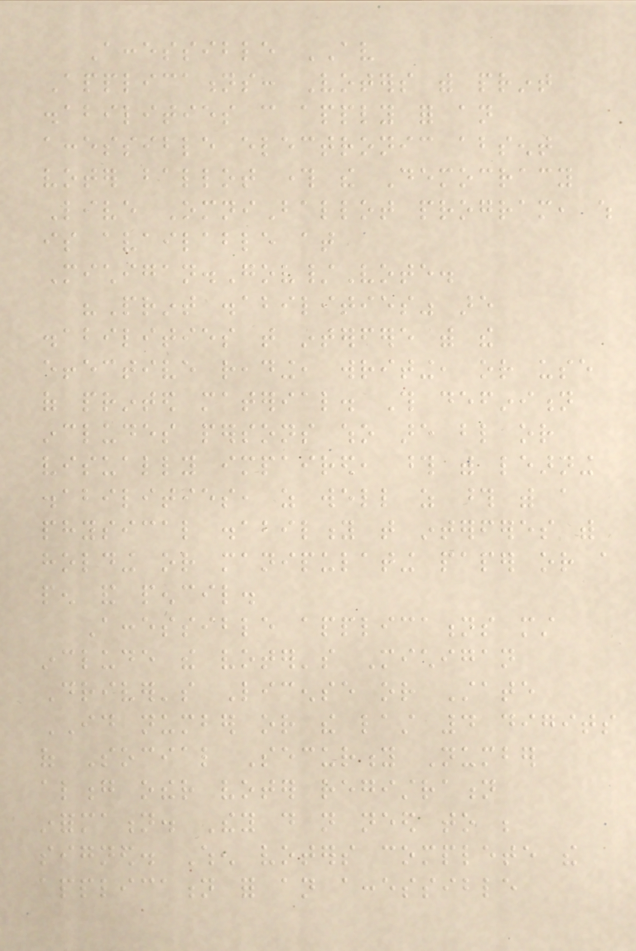Accessible AV
Applications: Voters with print
disabilities can apply for an
accessible electronic absent
voter ballot through the Democracy
Live OmniBallot program, which
is available at
Michigan.Gov/Vote.
"Print disabilities" are
disabilities that interfere with the
effective reading, writing, or use
of printed material. This definition
includes persons who are blind or
visually impaired, those with learning
disabilities, as well as those with a
physical disability that interferes with
holding or manipulating paper or a
pen and pencil.
Accessible applications must
include the voter's Michigan
Driver's License or State
ID number or the last 4 digits
of Social Security Number
along other voter registration
information. They do not need to be
signed. When voters complete the
application for an accessible
